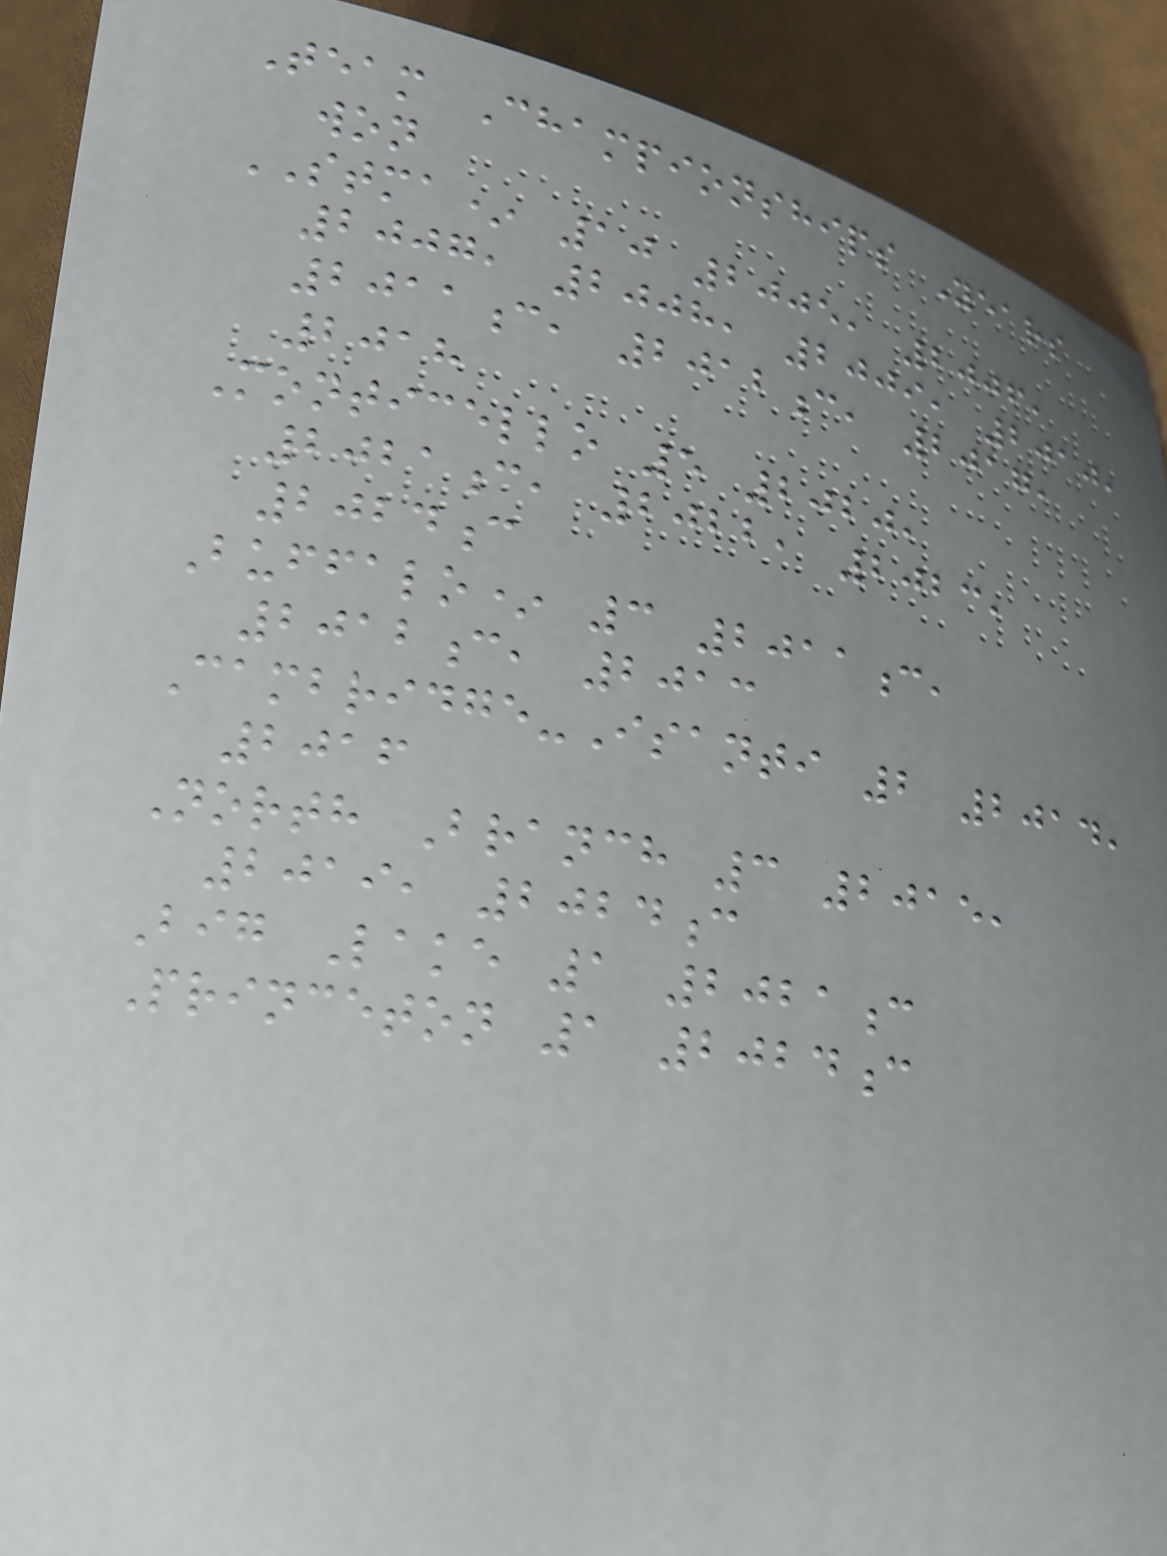Team Championships Years
won
STMA* 10 2005, 2006,
2007, 2008, 2009, 2010,
2011c, 2012c, 2017,
2018
Monticello 5 2020,
2021c, 2022, 2023,
2024c
Buffalo* 3 2011c,
2012c, 2013
Cambridge-Isanti 2 2014,
2016
North Branch 3 2015,
2019, 2024c
Big Lake 1 2021c
Princeton 1 2024c
